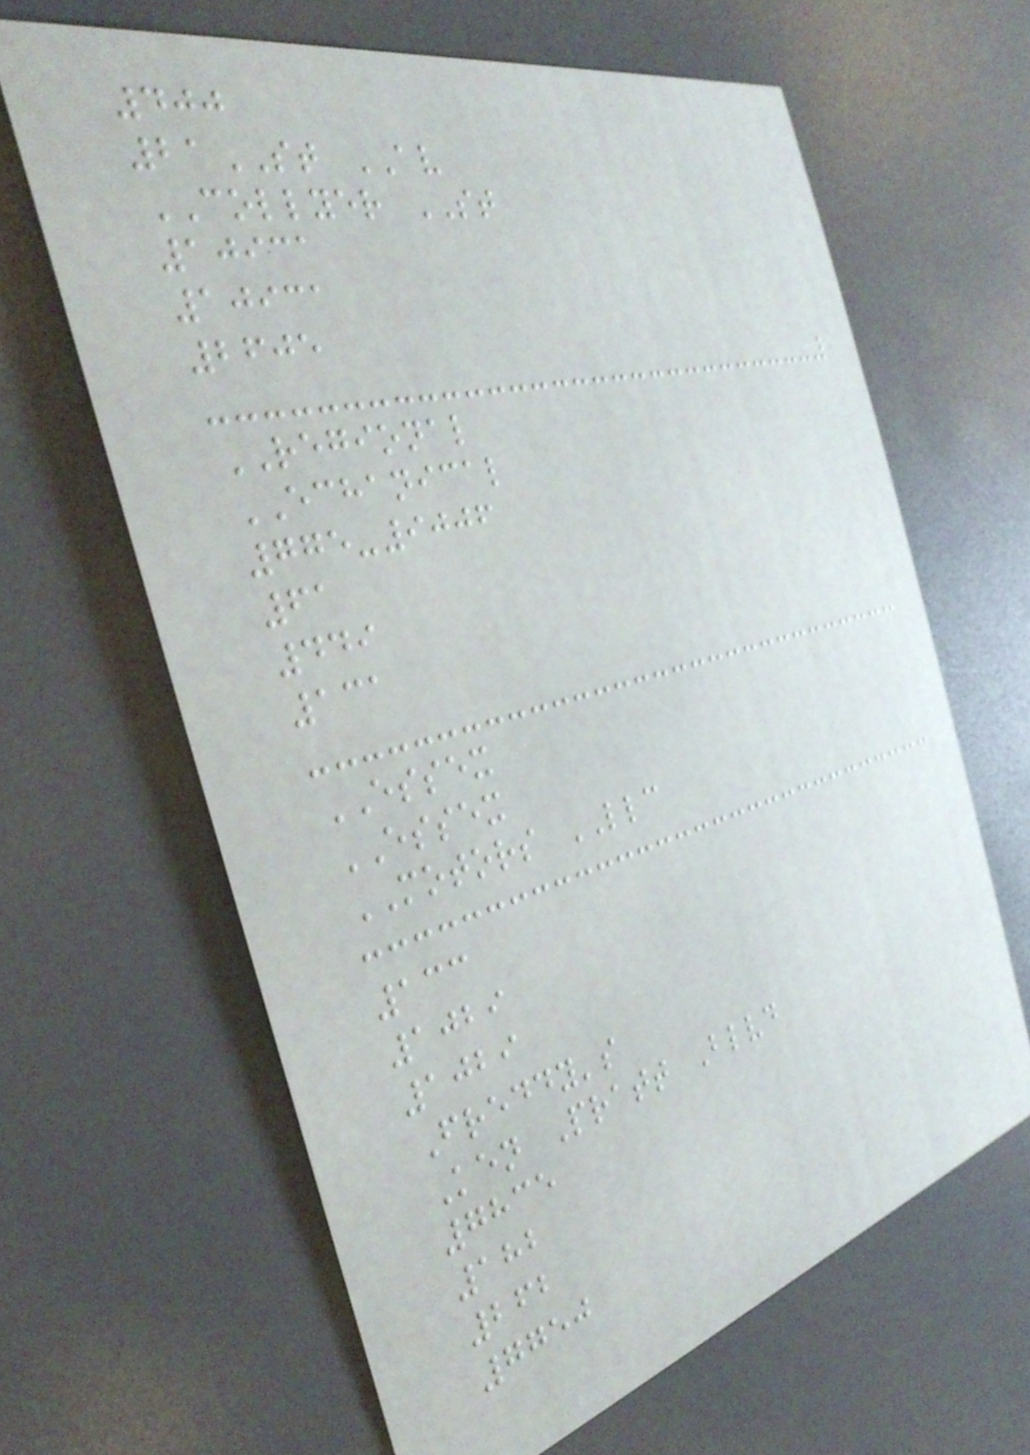400
21ST AV
COLLYER ST
10931
10931
2605
REGIONAL
ECHANICAL
775-9006
61
449
131
ESSEX
ESSEX
MOTORS LLC
133
1029
1029
Freddy's
Ken Pratt Blvd
7835
182
262
7750
